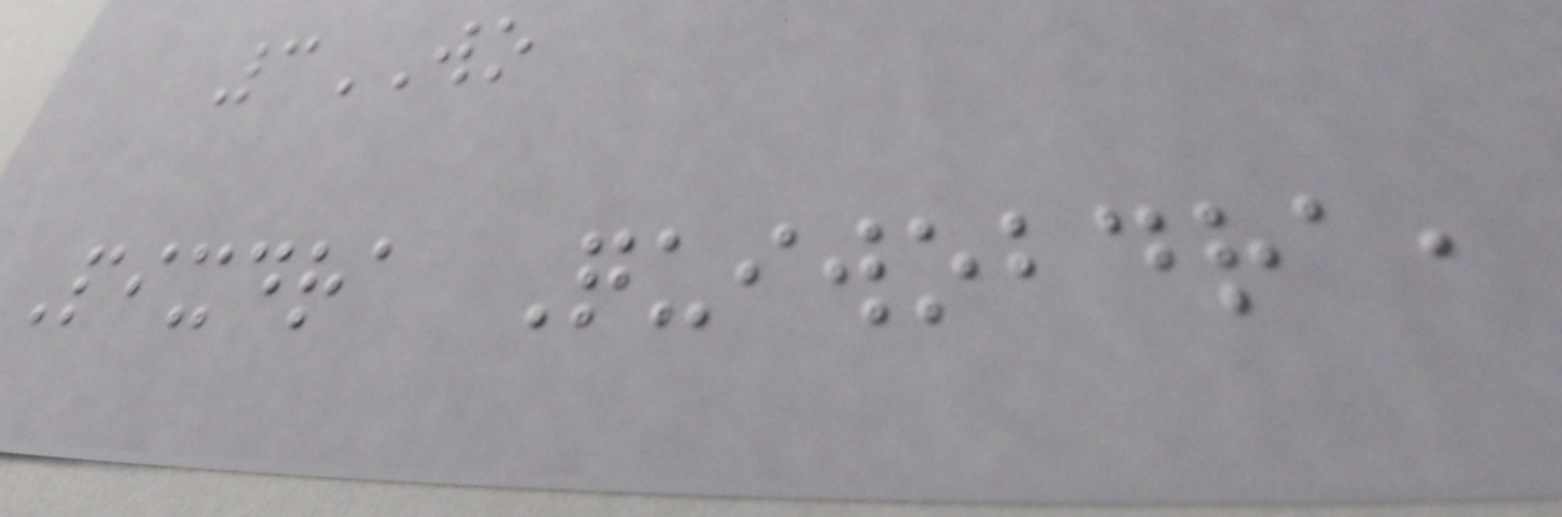3WO
Pixdra Quiwobdra,
